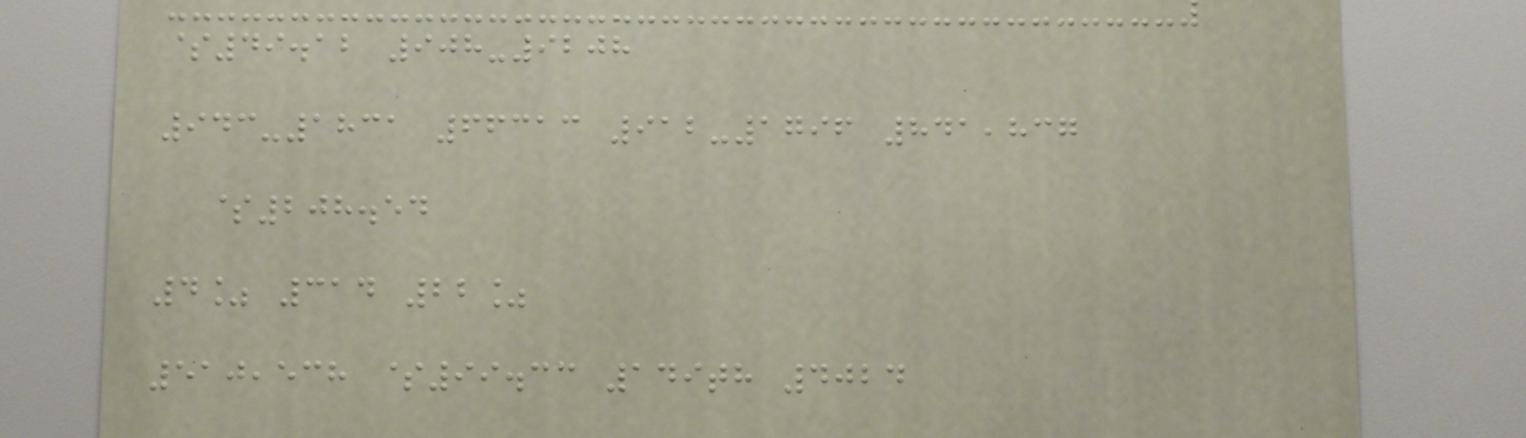$49.12 908-9208
943-1831 66313 912-1796 841,837
$208.54
4% 314 22%
510,538 $99.33 149th 4024
